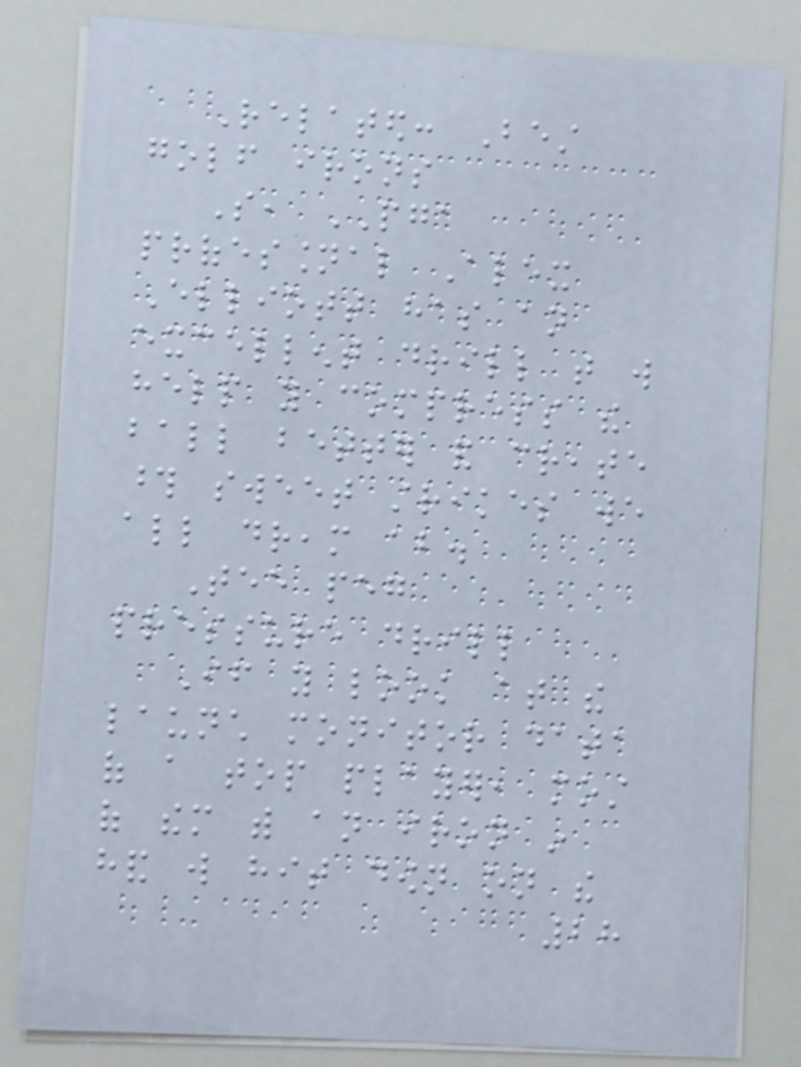Related: Best
golf irons
So, PGA
professional Alex
Elliott has an
excellent drill that will
help you compress the
ball better and create
those sweet strikes we
all dream about.
Tee peg
pressure drill
If you look at the
launch monitor data
of a top player, most
of them with an iron in
hand will hit down on the
28
